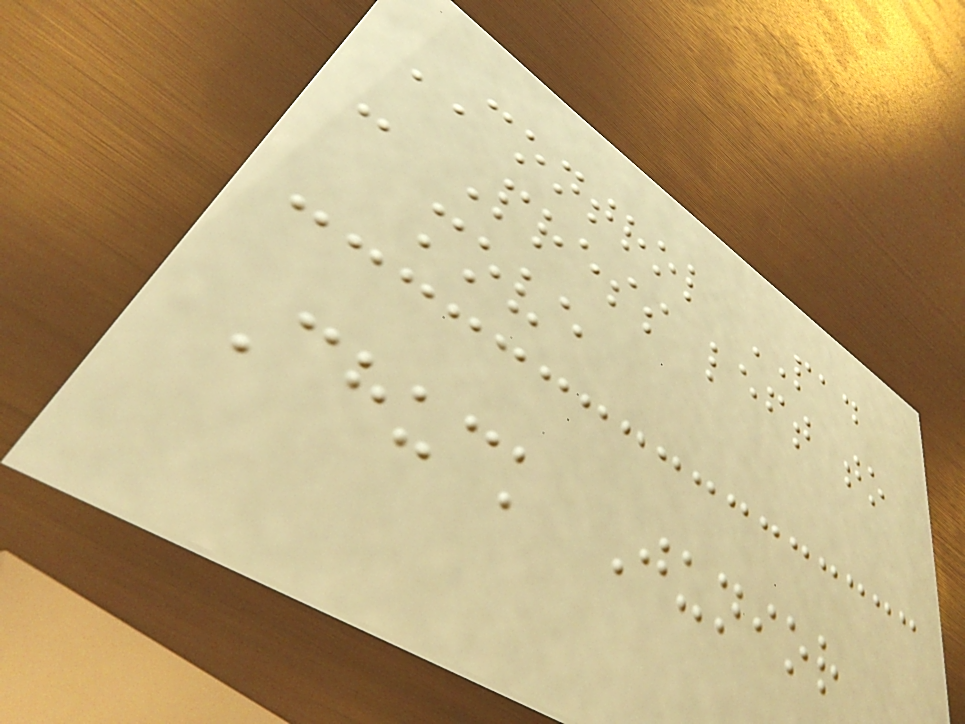CONTROL PAD
- Press left to
move
Chuck Junior
